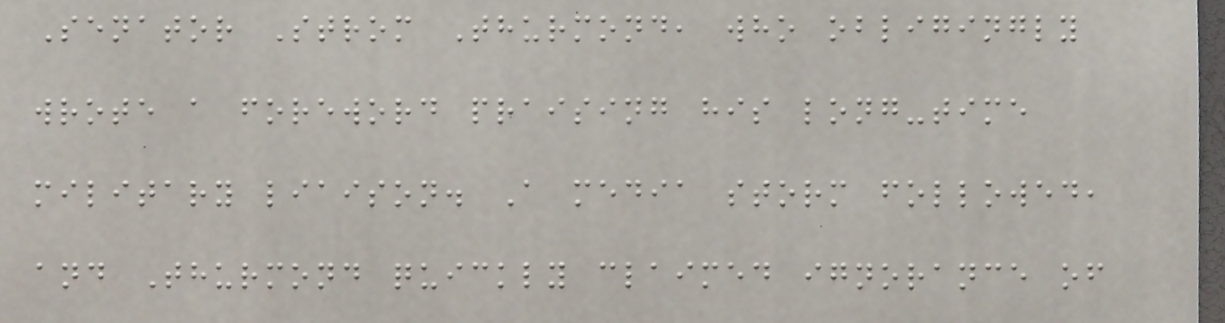Senator Strom Thurmond, who obligingly
wrote a foreword praising his long-time
military liaison. A media storm followed,
and Thurmond quickly claimed ignorance of
